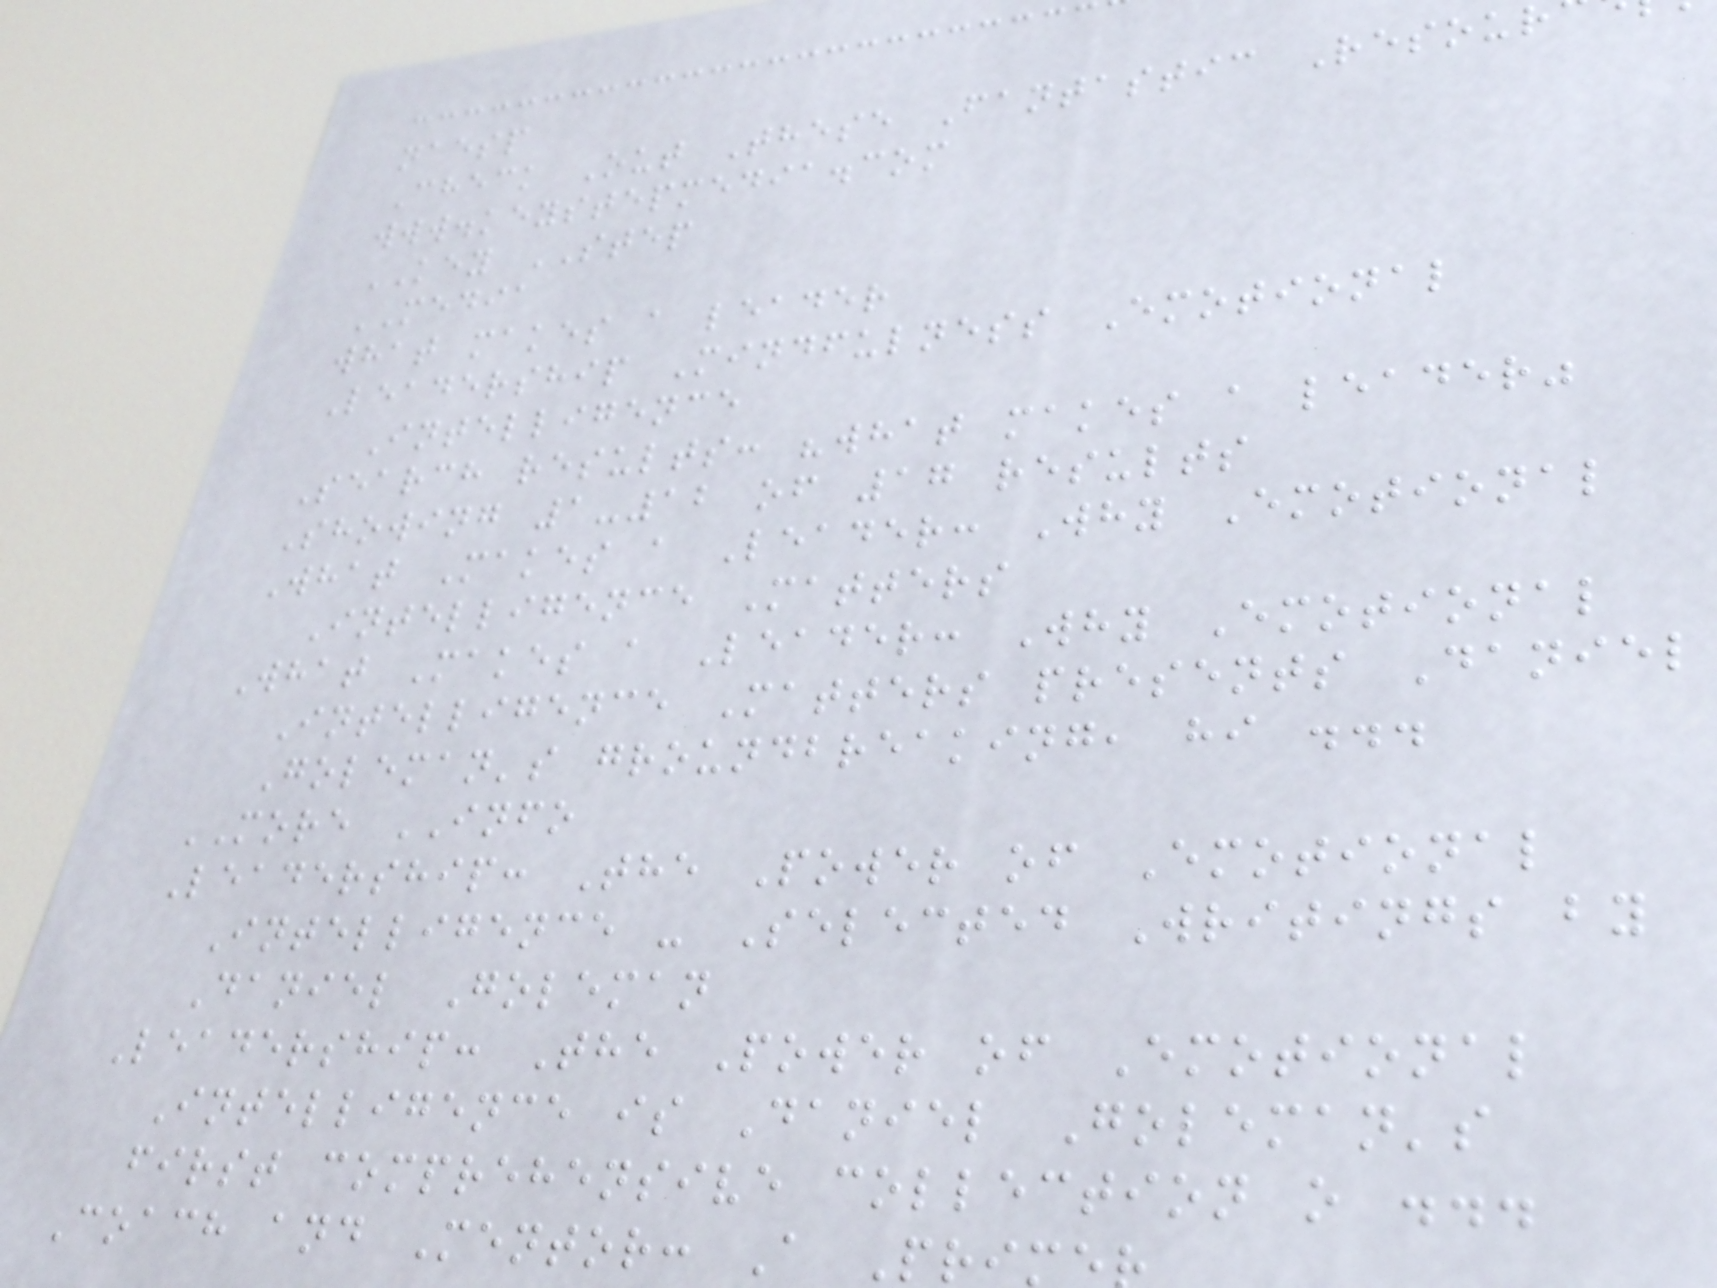naesp
Check Out These Fantastic Resour
www.keystepmedia.com
KEY STEP
MEDIA
what makes a leader
Leadership Mindfulness Emotional
Intelligence
Search results: "what makes a leader"
Showing 1-12 of 17 results
What Makes a Leader: Why Emotional
Intelligence Matters
What Makes a Leader: Why Emotional
Intelligence Matters presents Daniel
Goleman's groundbreaking, hi ...
MORE INFO
Leadership: The Power of Emotional
Intelligence - Selected Writings by
Daniel Goleman
Leadership: The Power of Emotional
Intelligence is Daniel Goleman's
first comprehensive collection o ...
Coach and Mentor: A Pri
